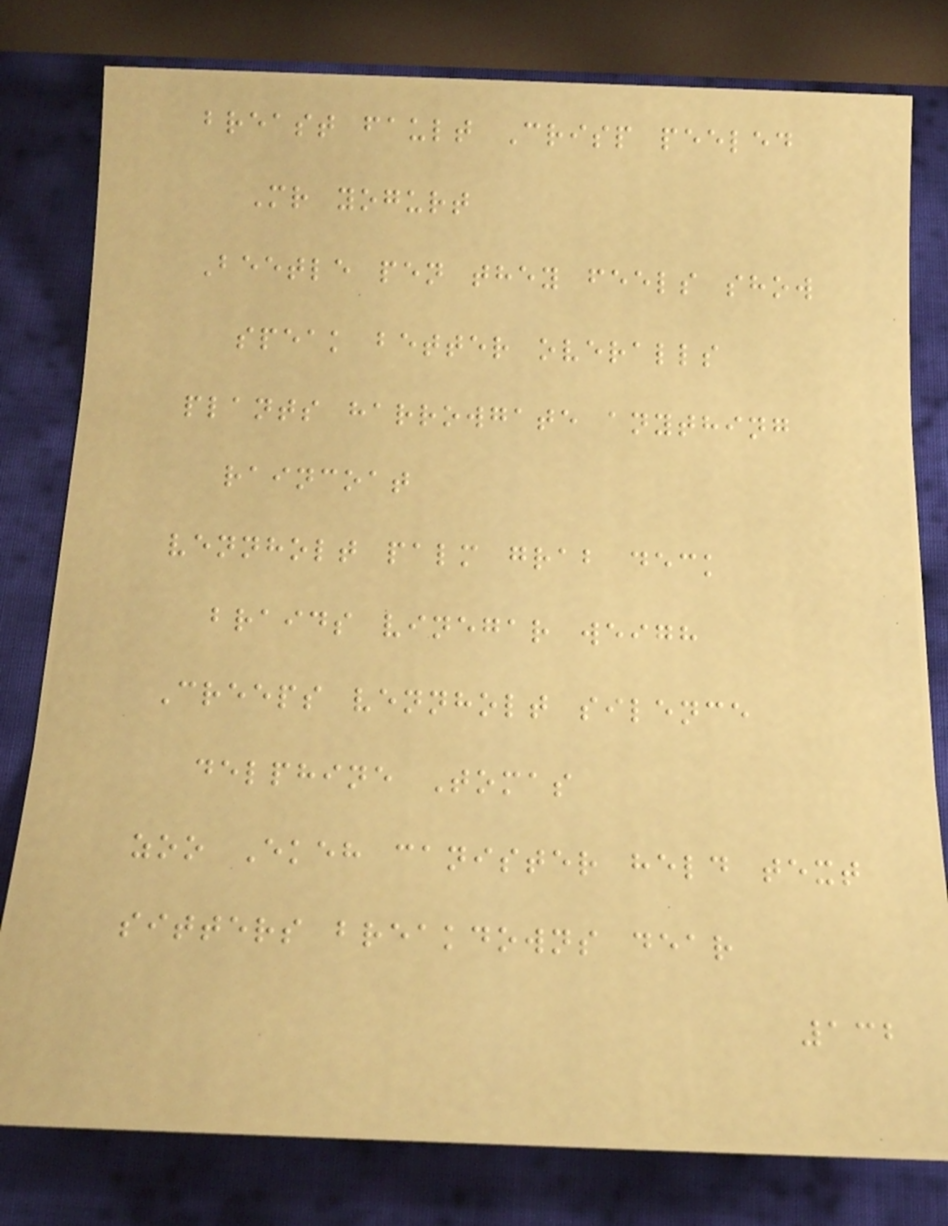breast fault Crisp peeled
Mr yogurt
Beetle pen they feels show
speak better overalls
plants harrowgate anything
raincoat
vennholt palm grab deck
braids vinegar weigh
Creeps vennholt silence
delphine Tomas
zoo Ekeh canister held text
sitters breakdowns dear
132
